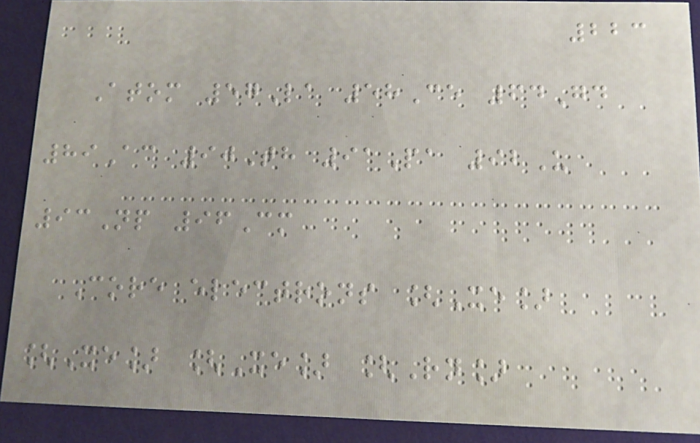223
Atom 57La 58Ce 64Gd
89Ac 90Th 91Pa 92U
93Np 96Cm
Core electrons [Xe]
[Xe] [Xe] [Rn]
